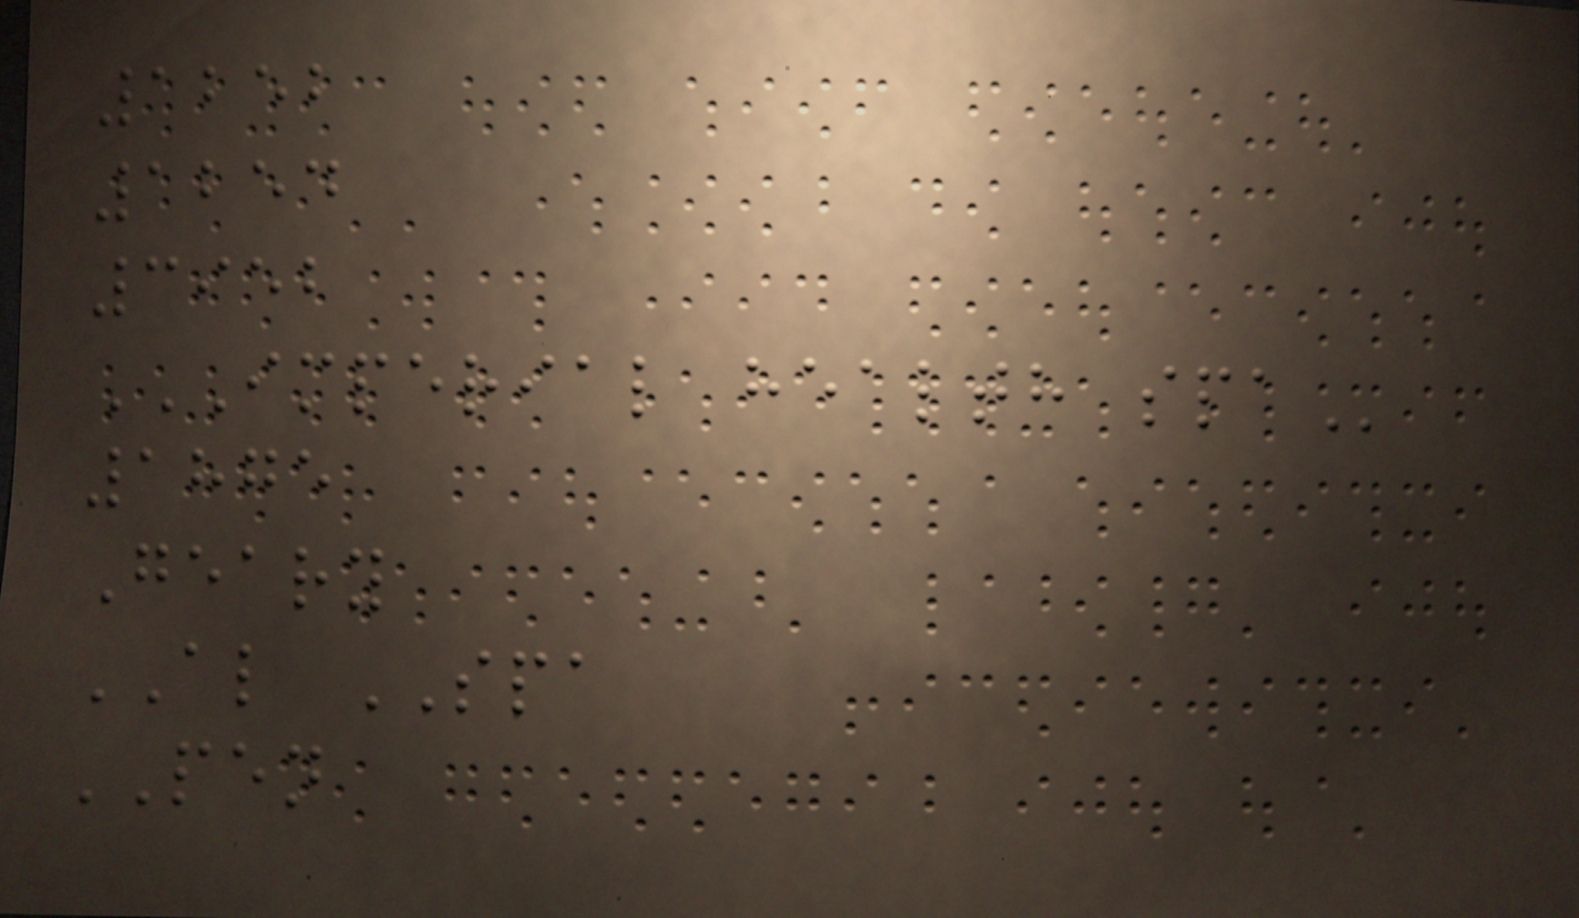1252
1254
3952
IMPERIAL HEALTH SPA
1875
Geary
AL SPA
PEN
